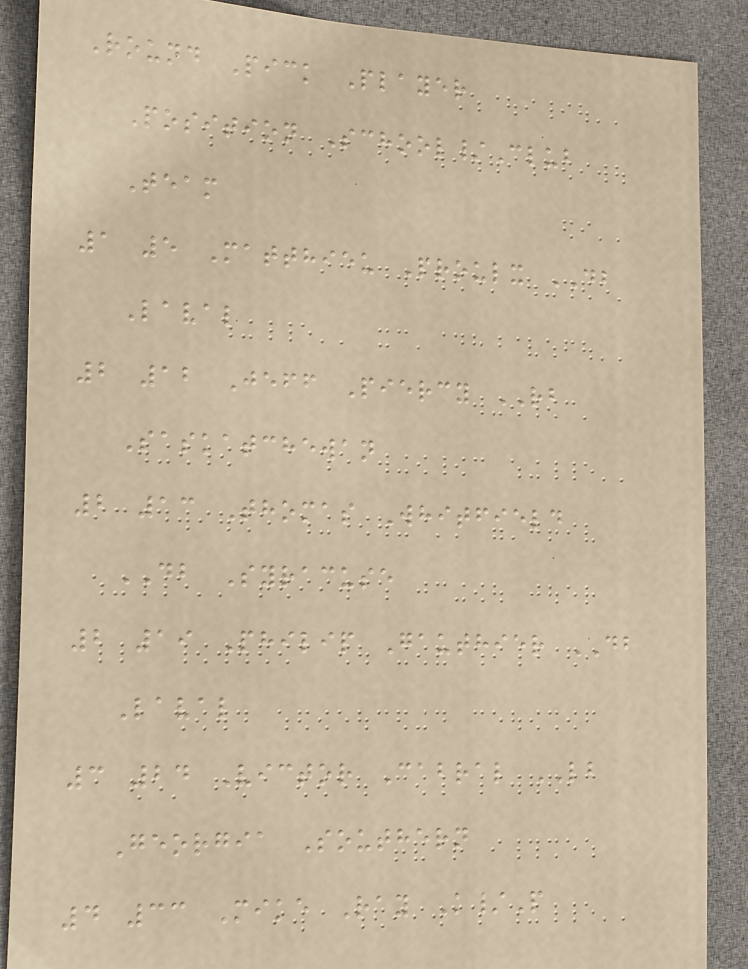Round Pick Player
Position School/Club
Team
1 5 Matthieu Proulx DB
Laval
2 12 Jeff Piercy RB
Saskatchewan
2 13 Thomas Whitfield
DB Syracuse
2 19 Philip Gauthier DB
Laval
3 24 Victor Cabral LB
Georgia Southern
4 33 Mike Ray K/P
